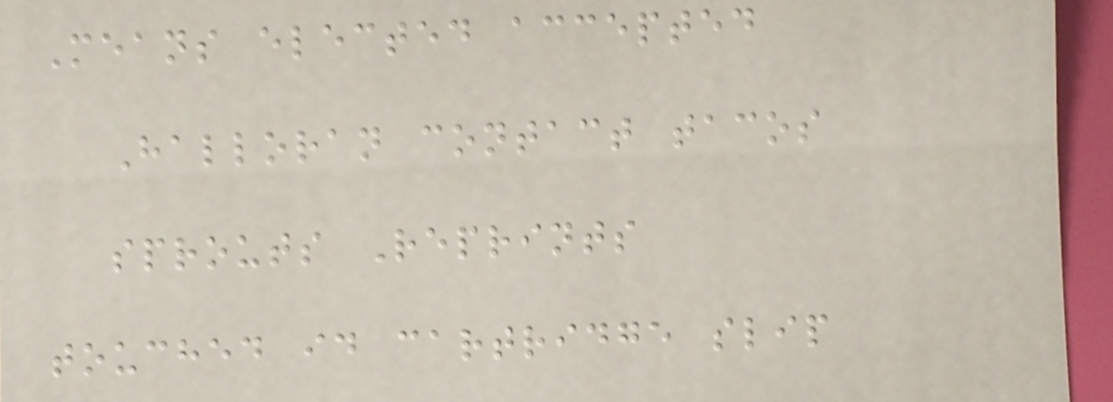Means elected accepted
Halloran contact tacos
sprouts Reprints
touched id cartridge slip
